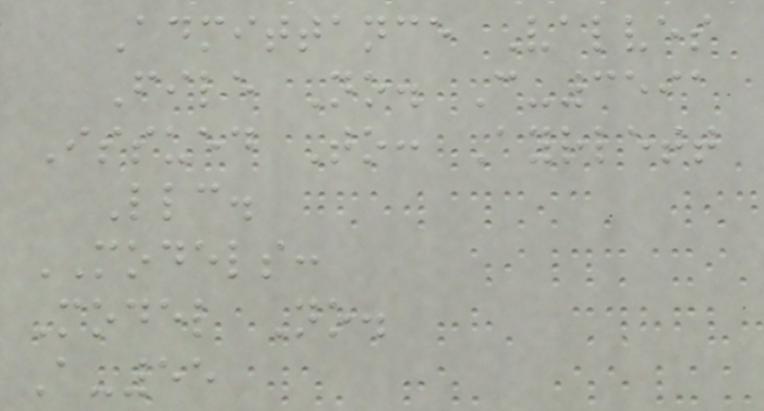Admittance Valves
File No. C-3591
Issued To: Ayrlett
Llc.
MODELS:
Model No.
A-55
